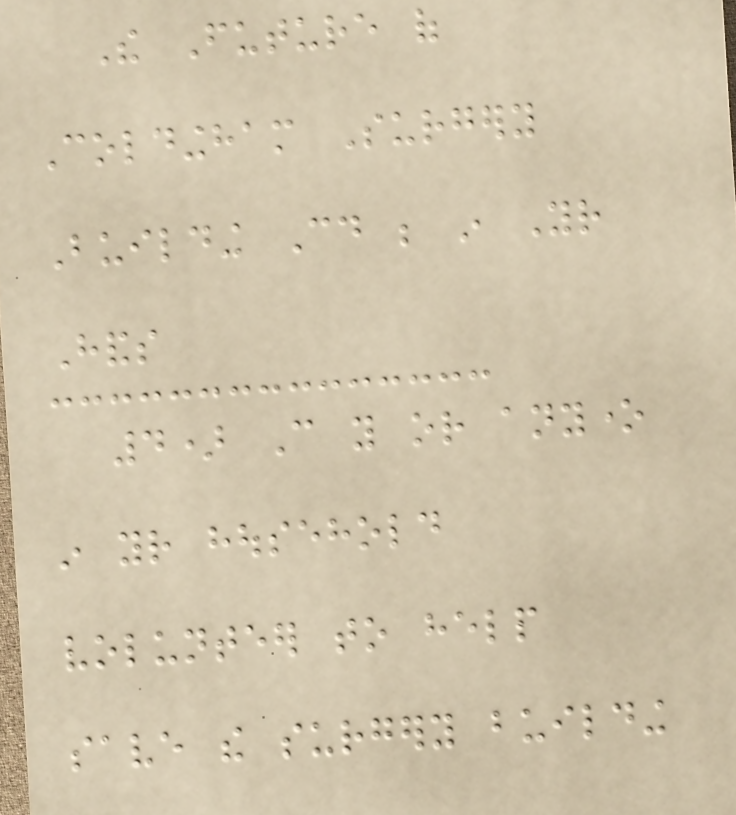The Future of
Coldingham Surgery
Building Could be in Your
Hands
4) Can you or anyone
in your household
volunteer to help
save the surgery building
